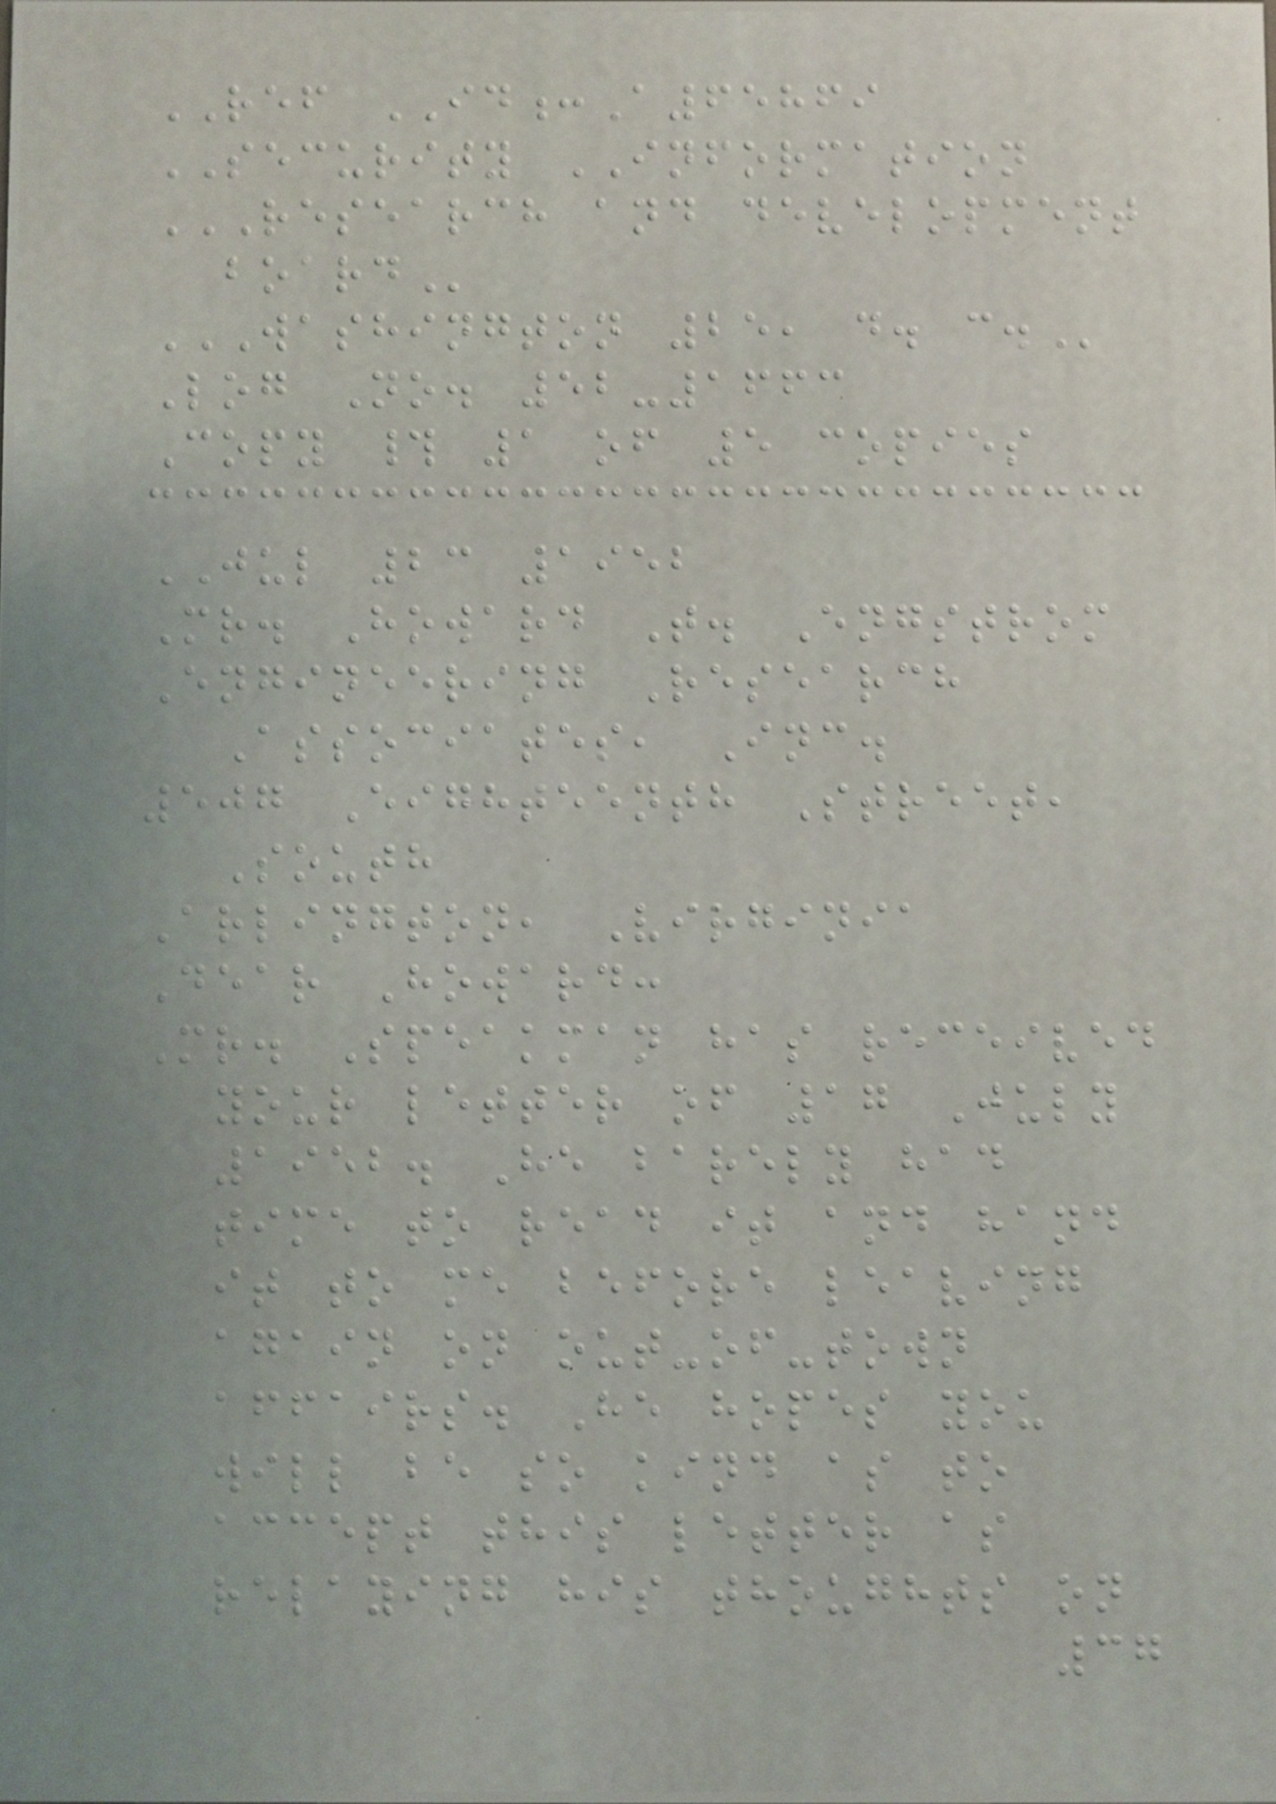REF ID:A65869
SECURITY INFORMATION
RESEARCH AND DEVELOPMENT
BOARD
WASHINGTON 25, D. C.
Log No. 52-1663
Copy # 1 of 5 copies
JUL 23 1952
Mr. Howard T. Engstrom
Engineering Research
Associates, Inc.
507 Eighteenth Street,
South
Arlington, Virginia
Dear Howard:
Mr. Speakman has received
your letter of 17 July
1952. He barely had
time to read it and hand
it to me before leaving
again on out-of-town
affairs. He hopes you
will be so kind as to
accept this letter as
relaying his thoughts on
37
